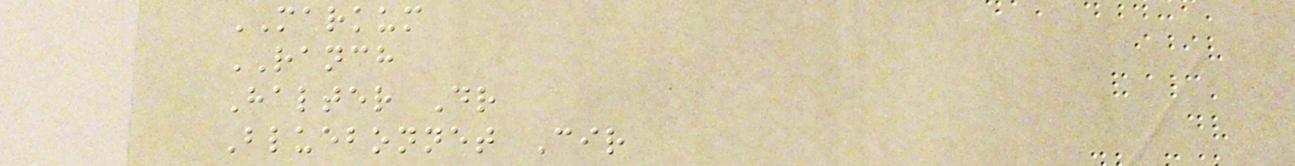MARKUM
RANCH
Halter Dr
Bluebonnet Cir
